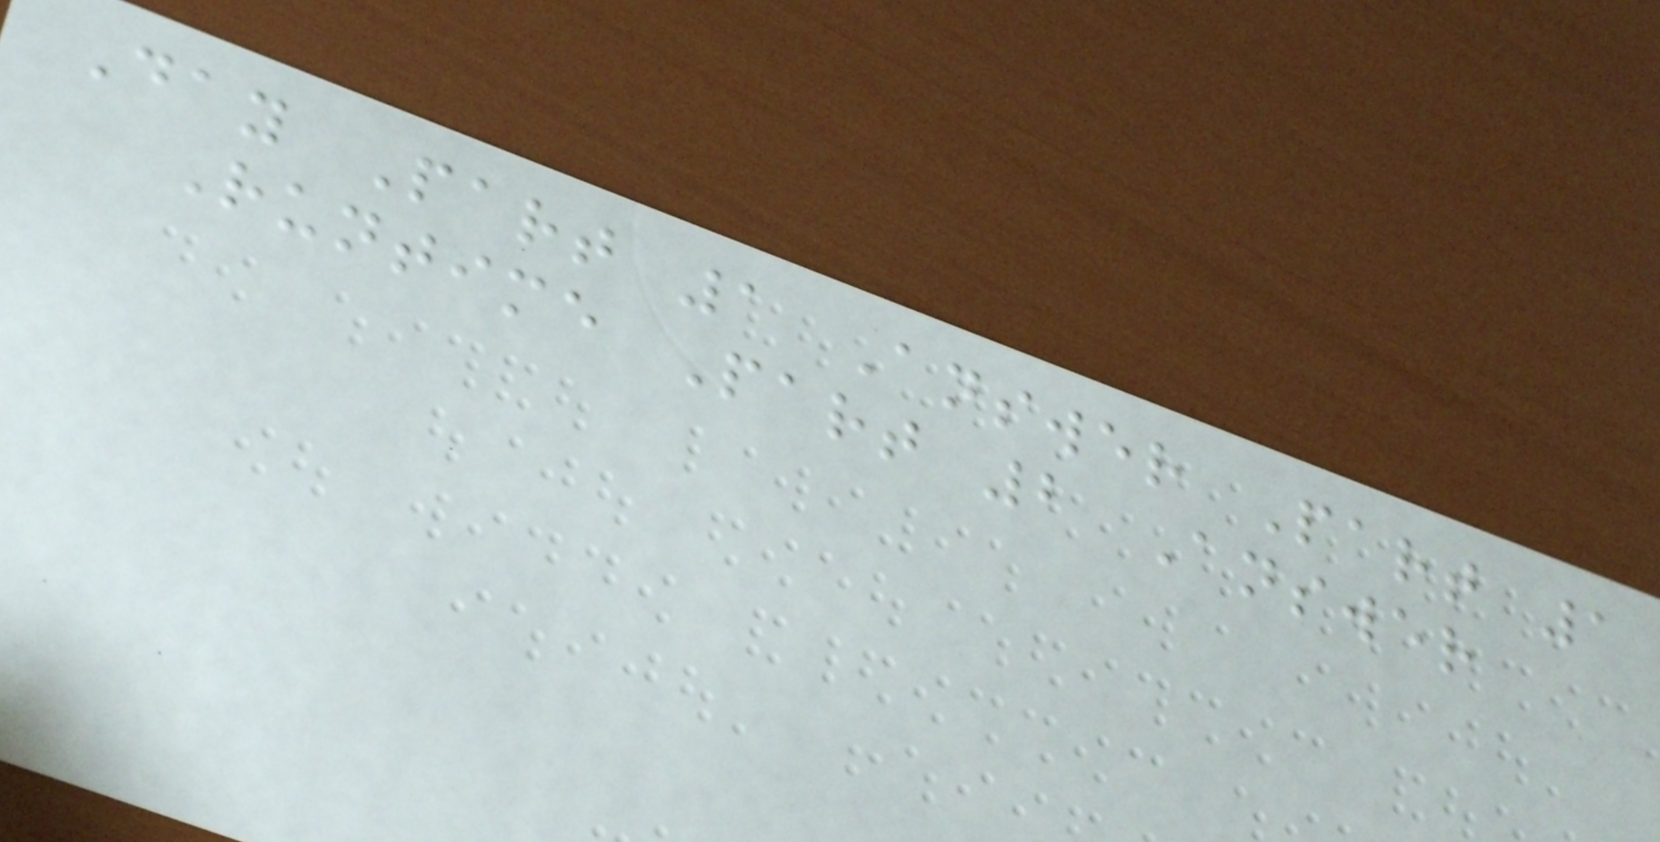Day Part 1 Answer Part 1
Runtime Part 2 Answer
